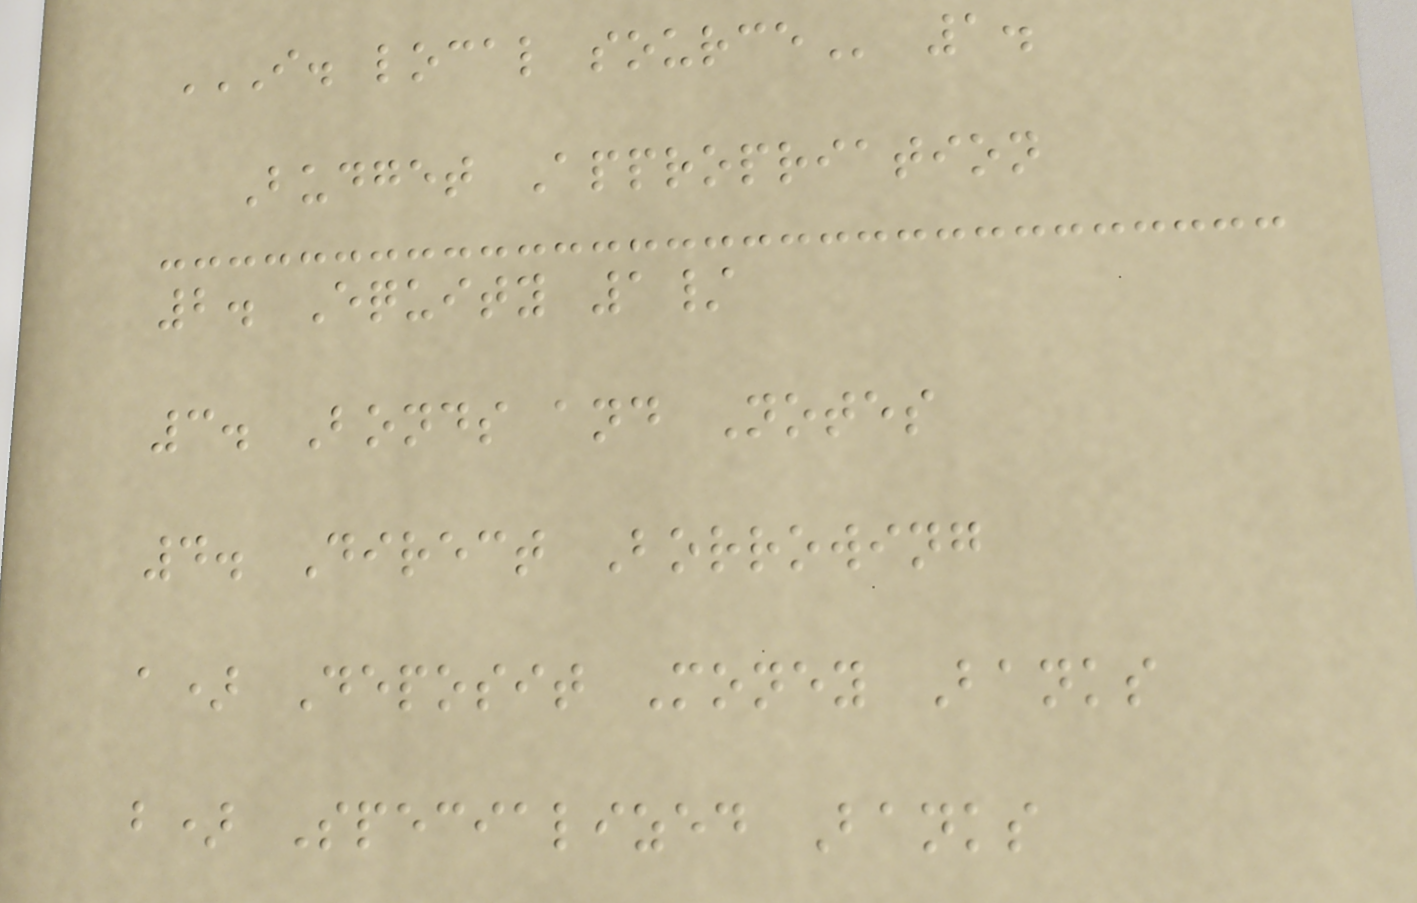I. LOCAL SOURCE 1.
Budget Appropriation
2. Equity 1/
3. Bonds and Notes
4. Direct Borrowing
a) Deposit Money Banks
b) Specialized Banks
